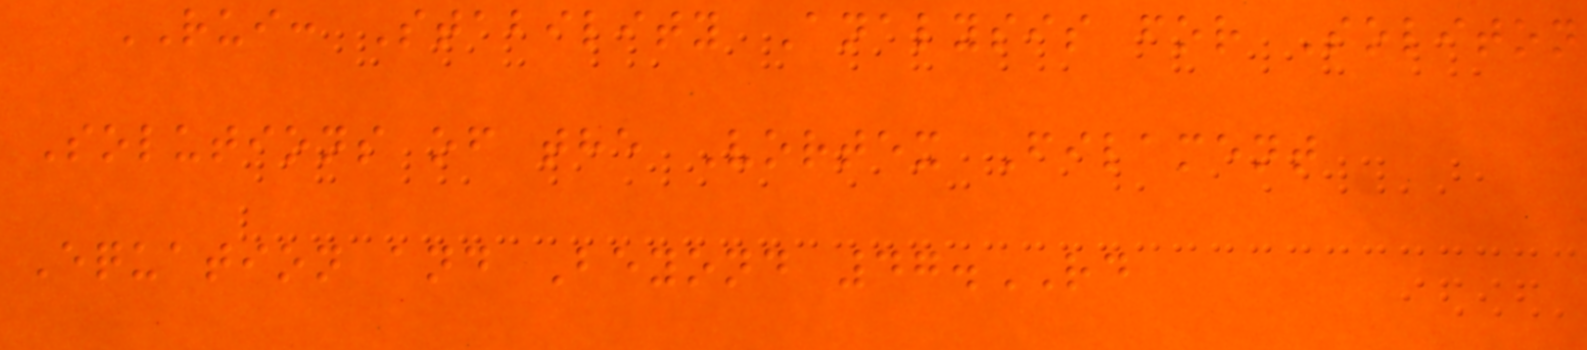RUI: Stability Analysis for Soliton
Solutions of the Vortex Filament
Equation and Beyond 47.RD
